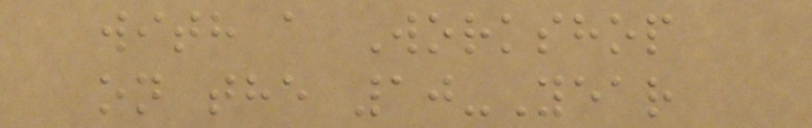with a Workshop
on the 10-Year
